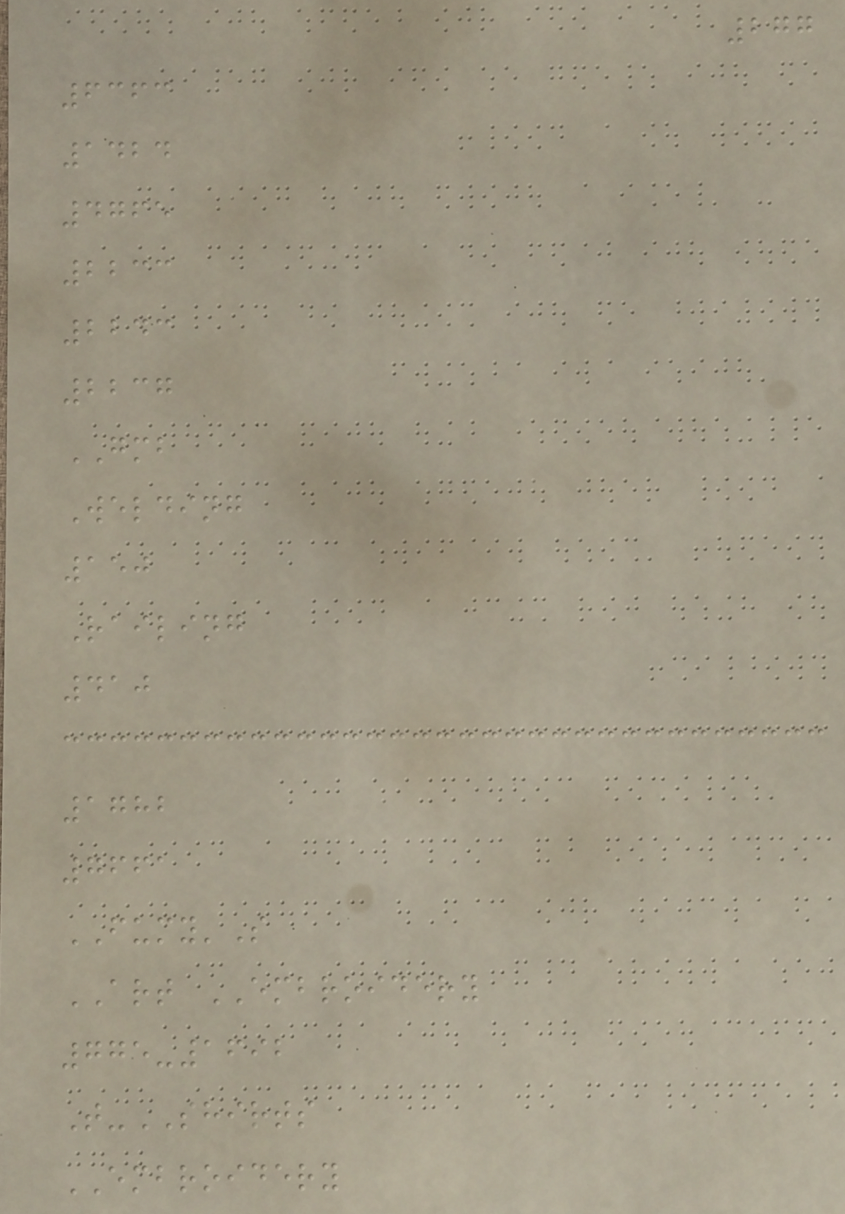277
6363
1424
4765
2233
2243
2237
GMB
Welding
150
Railing
410
1782
7661
FUMY'S
ART EMBROIDERY
775-1692
T-SHIRTS
EMBROIDERY
